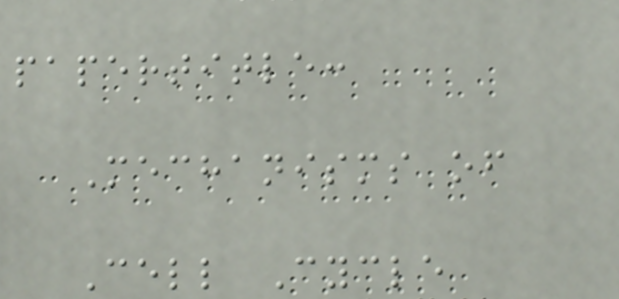papertitle:
Mechanisms of
Cell Cycle
